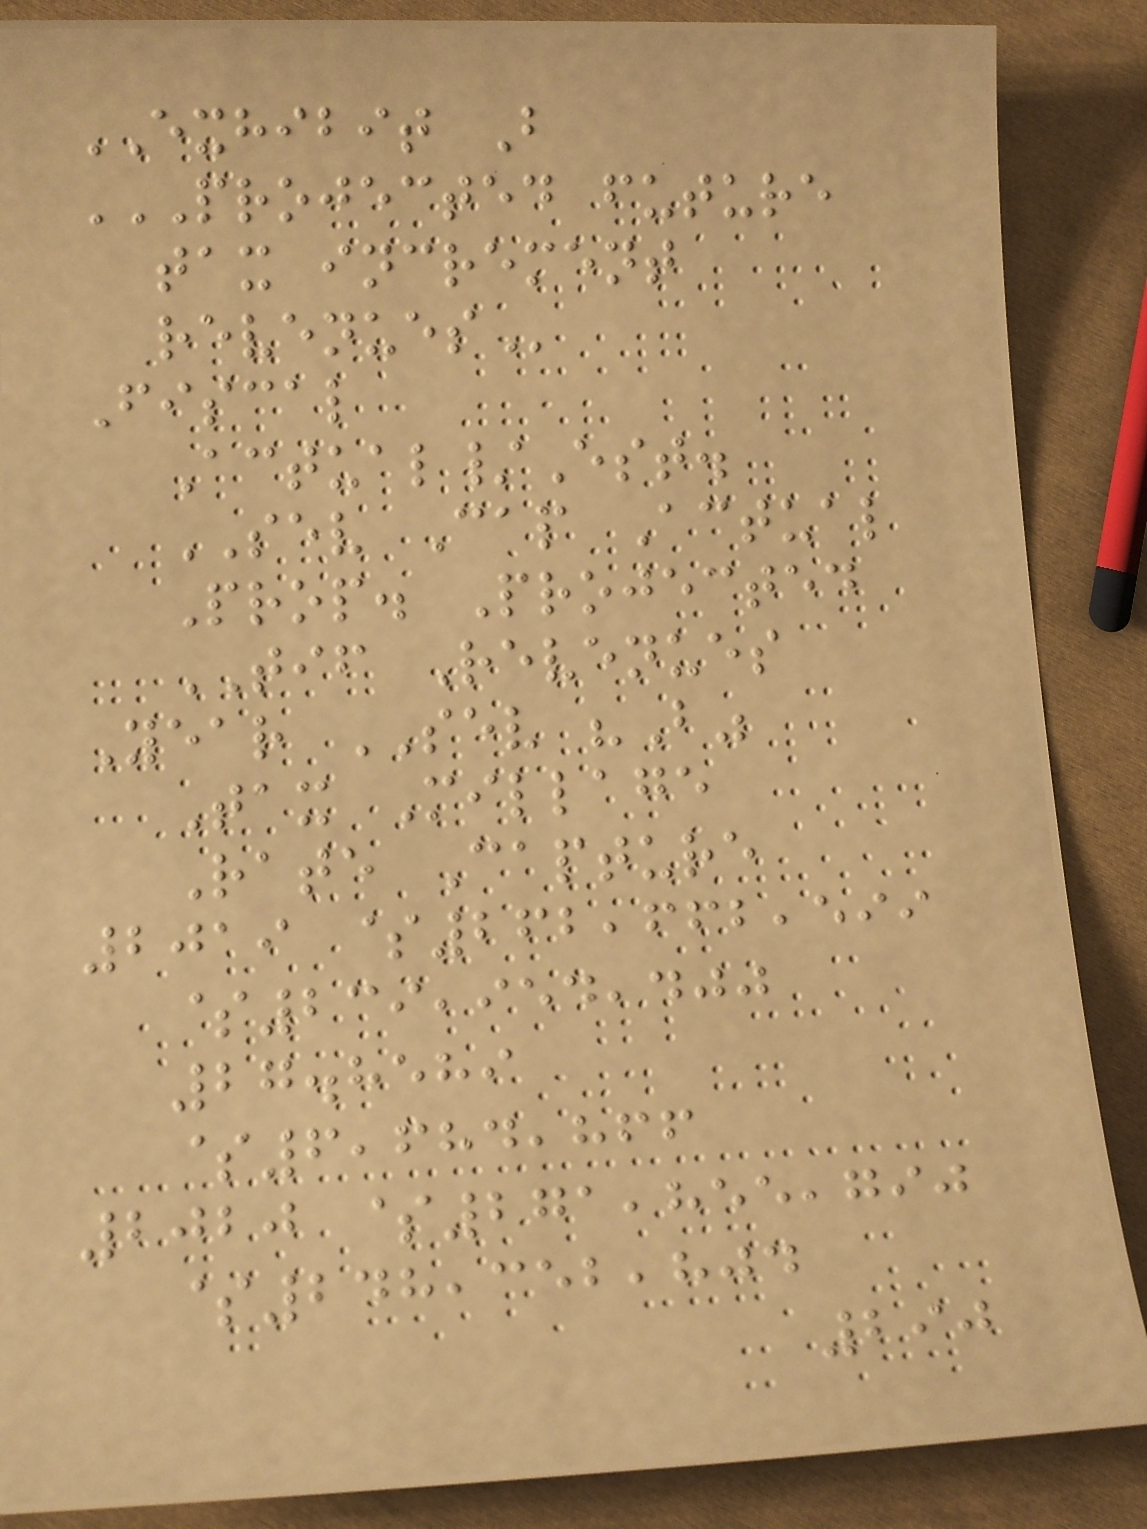EXHIBIT B
PROJECTED FUTURE
TAX INCREMENT
REVENUES
Fiscal
Actual/Est.
SEV Cap Actual
Prop. Projected
TIF Revenues
Year SEV "B"
Tax Millage
Rate Capture
2019 $262,662,599
$239,954,400
27.8589
$6,684,866
2020 $271,855,790
$248,352,804
290
